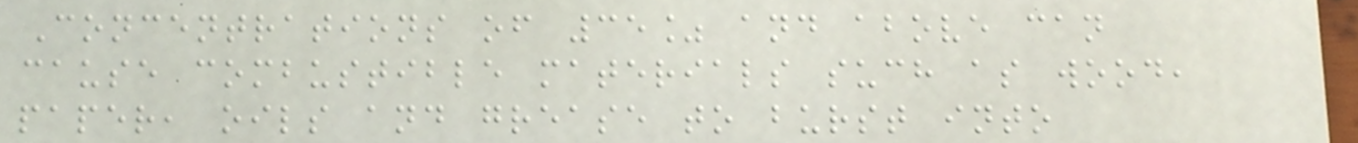Concentrations of 35% and above can
cause combustible materials such as wood,
paper, oils and grease to burst into
